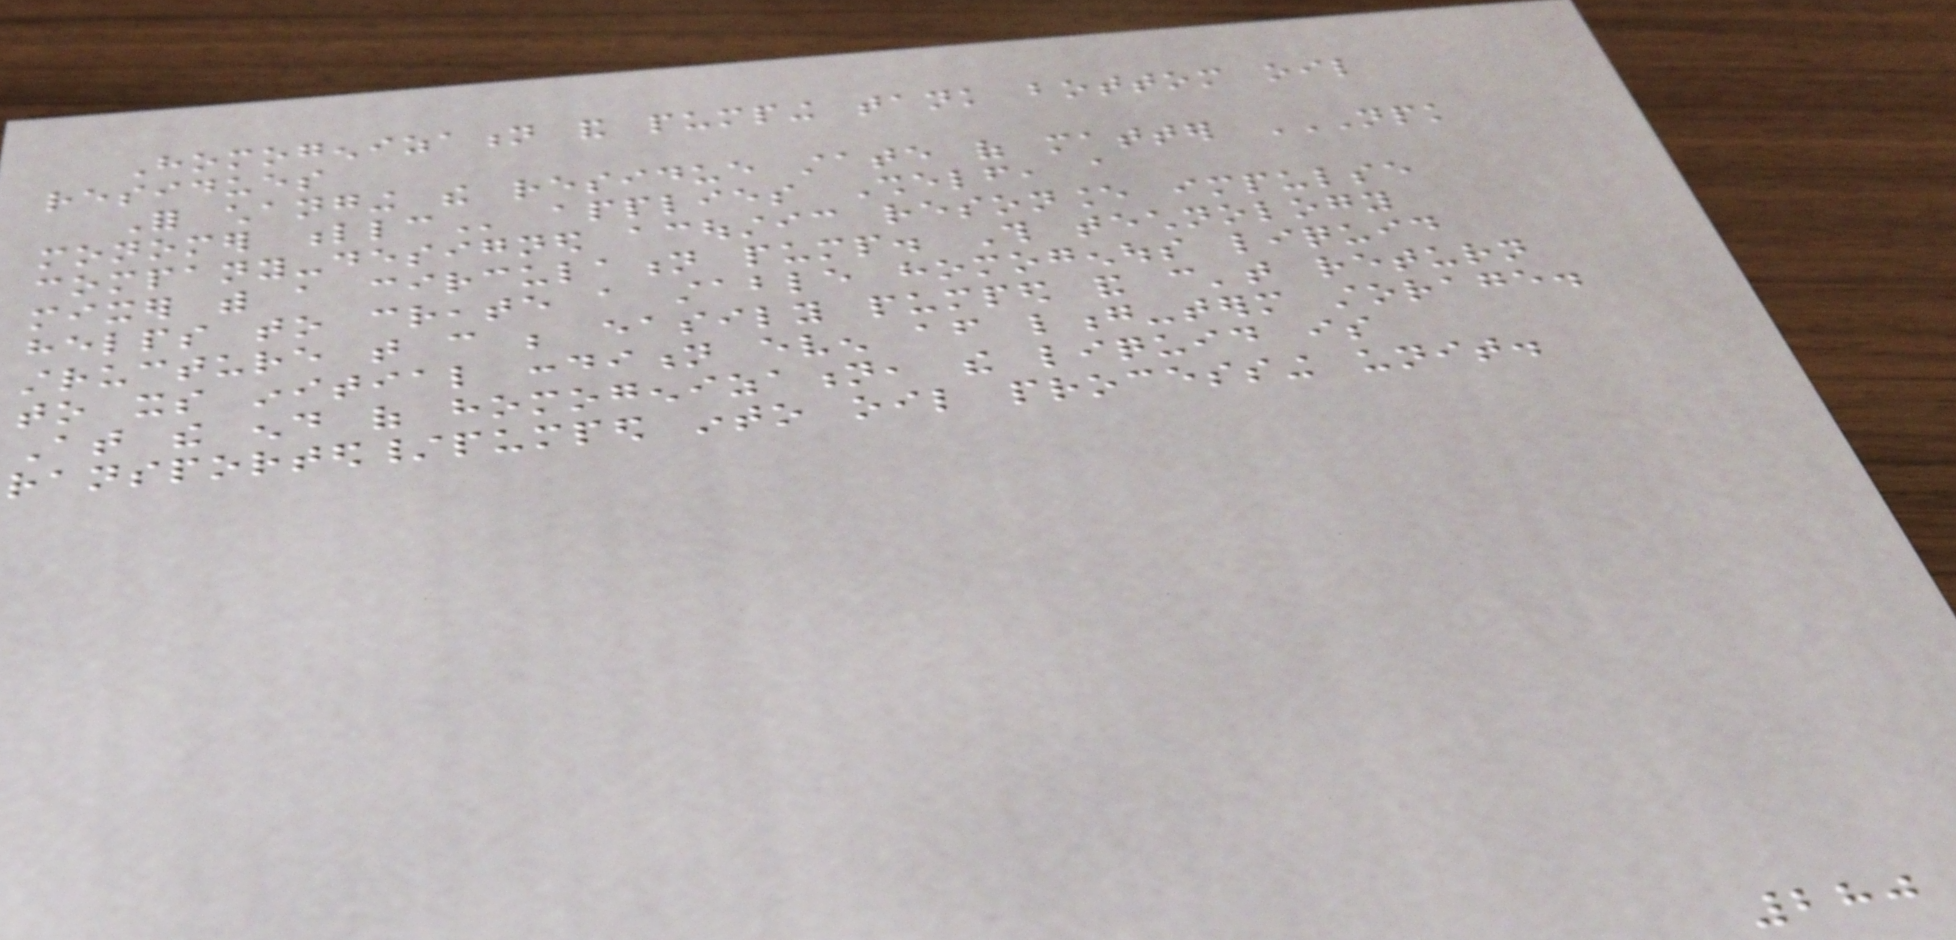Homogenization and pumping tank bottom oil
residues
For changing the residue state of matter NPK
MONOMER LLC applies Shelf, a
company-designed acoustic resonance impulse
mixer with a circulation pump. This technology
helps to create a stable homogenous liquid
structure that can be easily pumped and can't return
to its initial condition even after long-term storage.
At the end of homogenization, the liquid is
ransported/pumped into oil processing unit.
280
